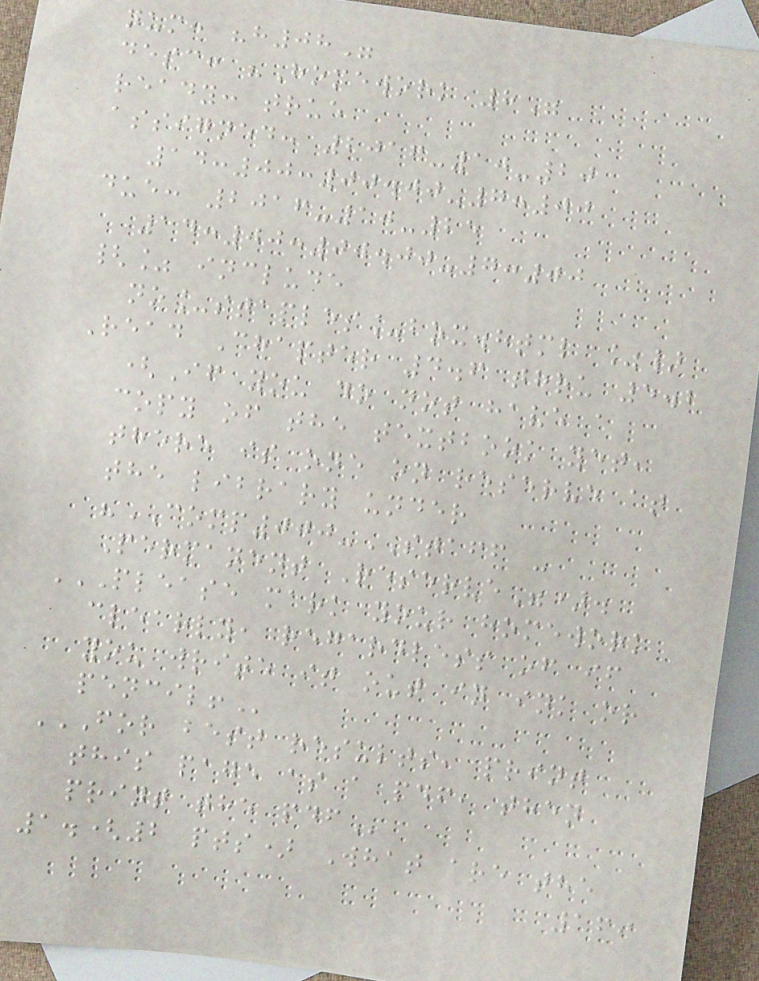num: "h08"
desc: "Homework 8"
ready: true
assigned: 2016-10-20
14:00:00.00-7:00
due: 2016-10-25
14:00:00.00-7:00
{% include
no_staples_box.html %}
Read Chapter 4.6 thru 5.2
(If you do not have a
copy of the textbook yet,
there is one on reserve at
the library under
"COMP000-STAFF -
Permanent Reserve").
PLEASE MARK YOUR HOMEWORK
CLEARLY, REGARDLESS OF IF
YOU WRITE IT OUT IN INK OR
PENCIL!
FOR BEST RESULTS, PRINT
THIS PAGE AS A PDF, THEN
PRINT THE PDF
1.(2 pts) What are the
169
